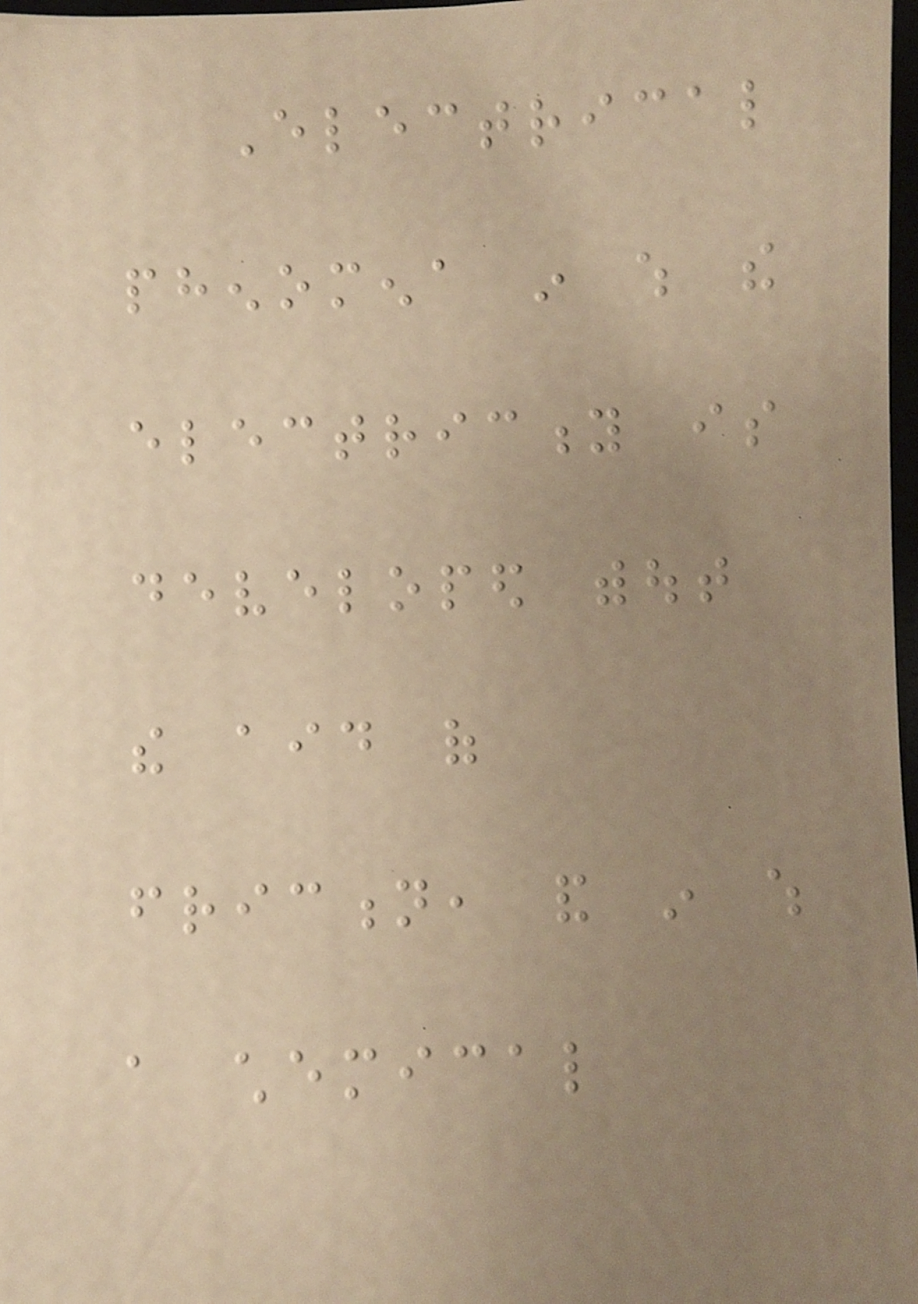Electrical
phenomena in which the
electricity is
developed without
the aid of
friction, and in which
a chemical
